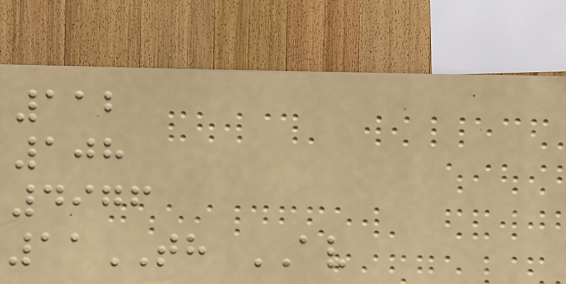112
108
4976
11TH AV
